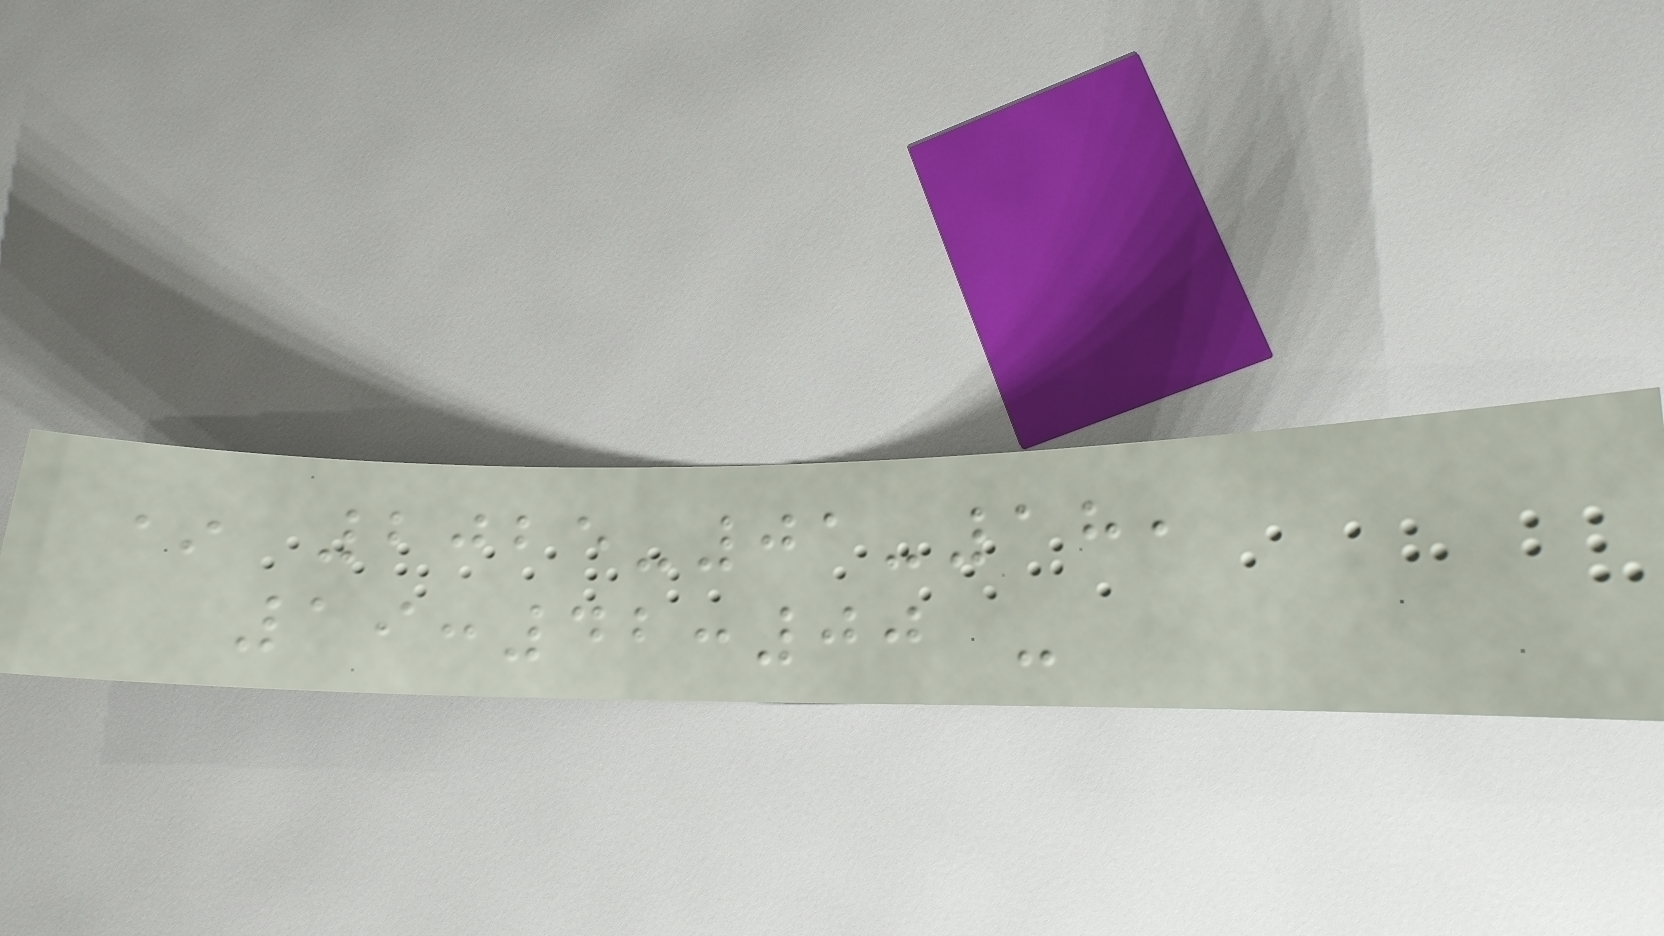* 2025-01-18,
19:42:00 -
